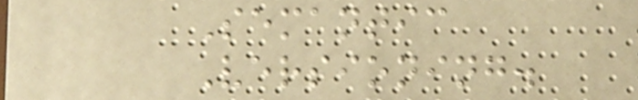Semantic
Versioning.
